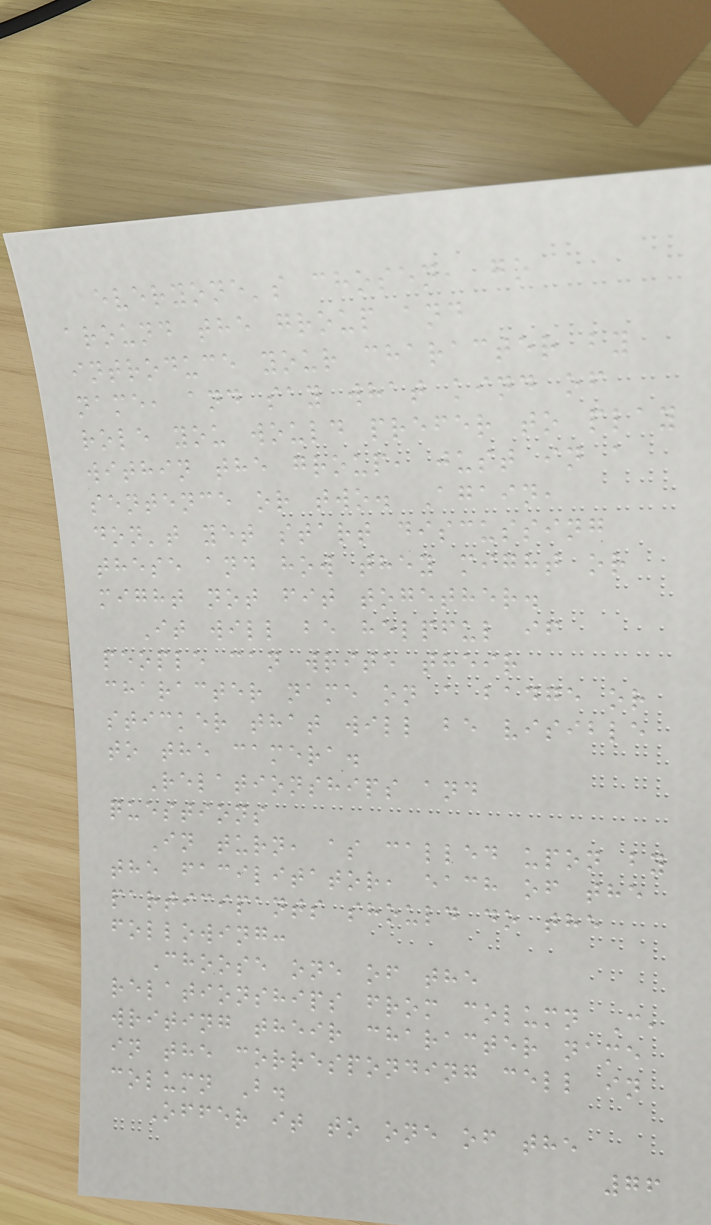everyone's chosen, go
around the group and
introduce your character by
name, and say what kind of
role you would prefer to play
within the group, just in a
sentence or two. Again,
don't yet start discussing
these and how they might or
might not fit together.
It will be helpful if
people can write their
character name on a badge or
sticker that will be visible
to the camera.
Relationships and
questions
In turn, as called upon by
the facilitator, each of the
participants should do the
following:
Choose one of the
relationships from column C,
writing their character name
in the corresponding cell in
column B.
Offer it to one of the
76
